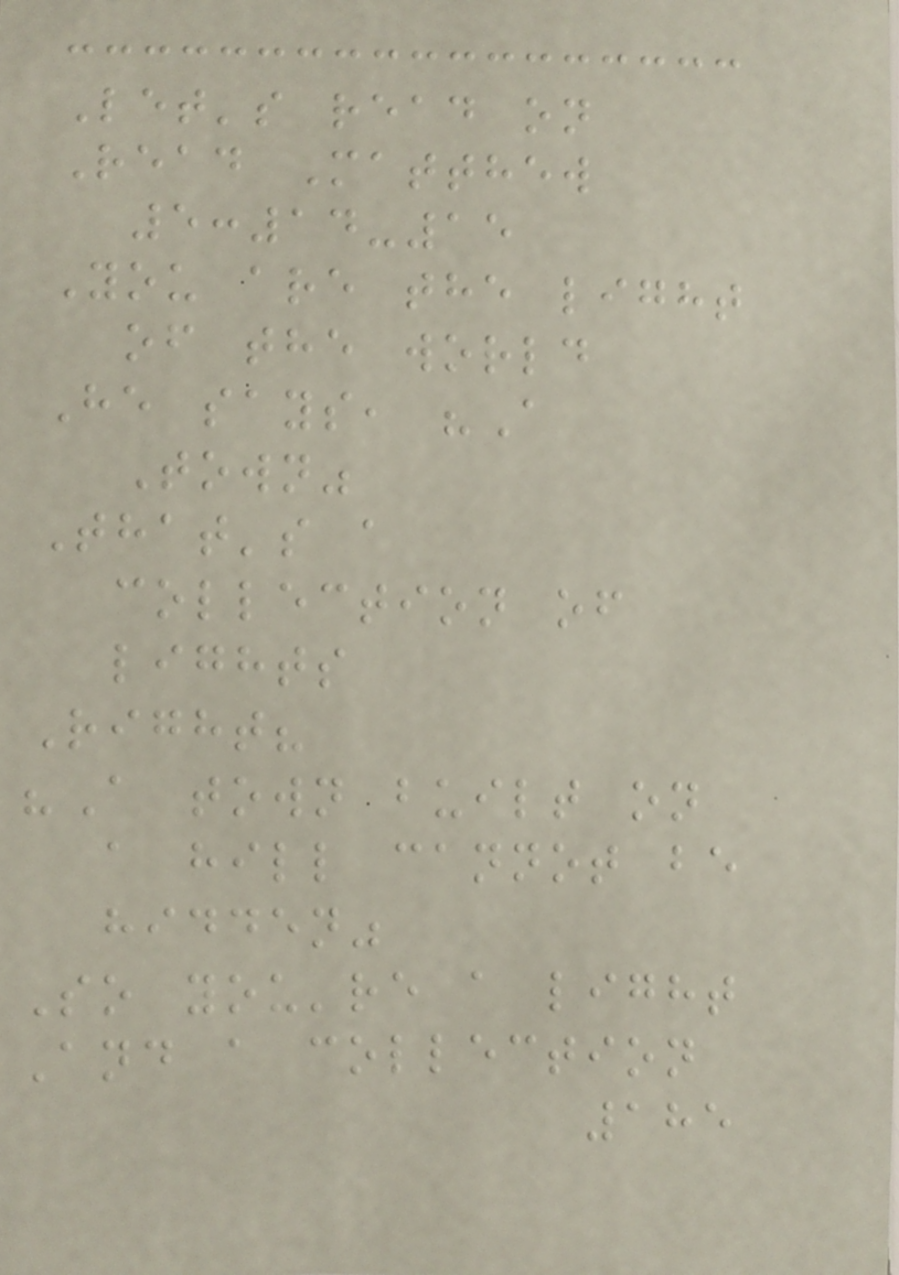Let's read on
Read Matthew
5:14-15
You are the light
of the world
He says, "A
Town"
That's a
collection of
lights
Right?
"A town built on
a hill cannot be
hidden"
So you're a light
And a collection
185
